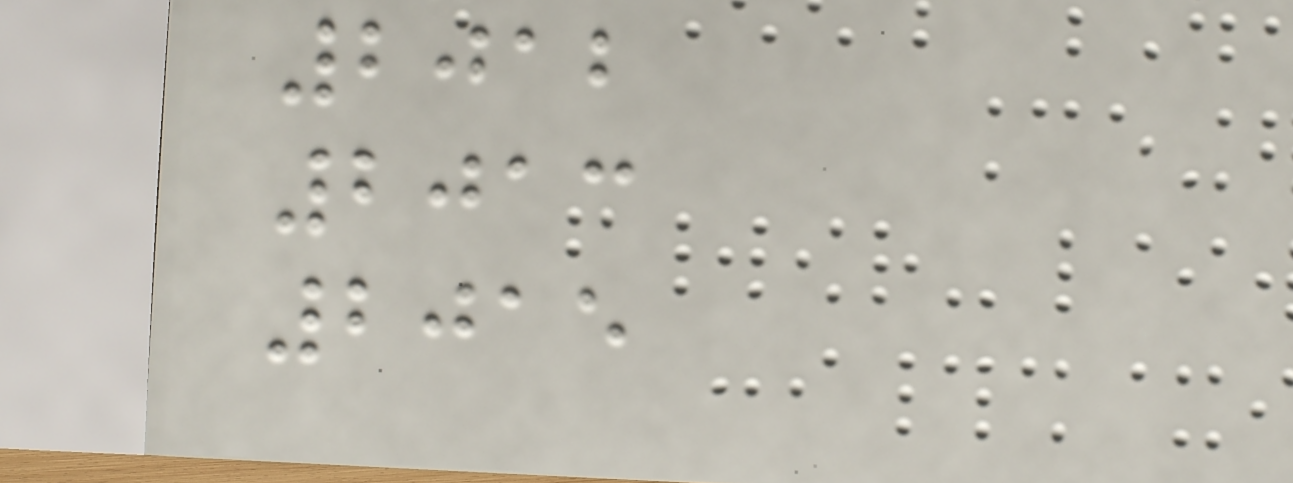2012
2013
2015
